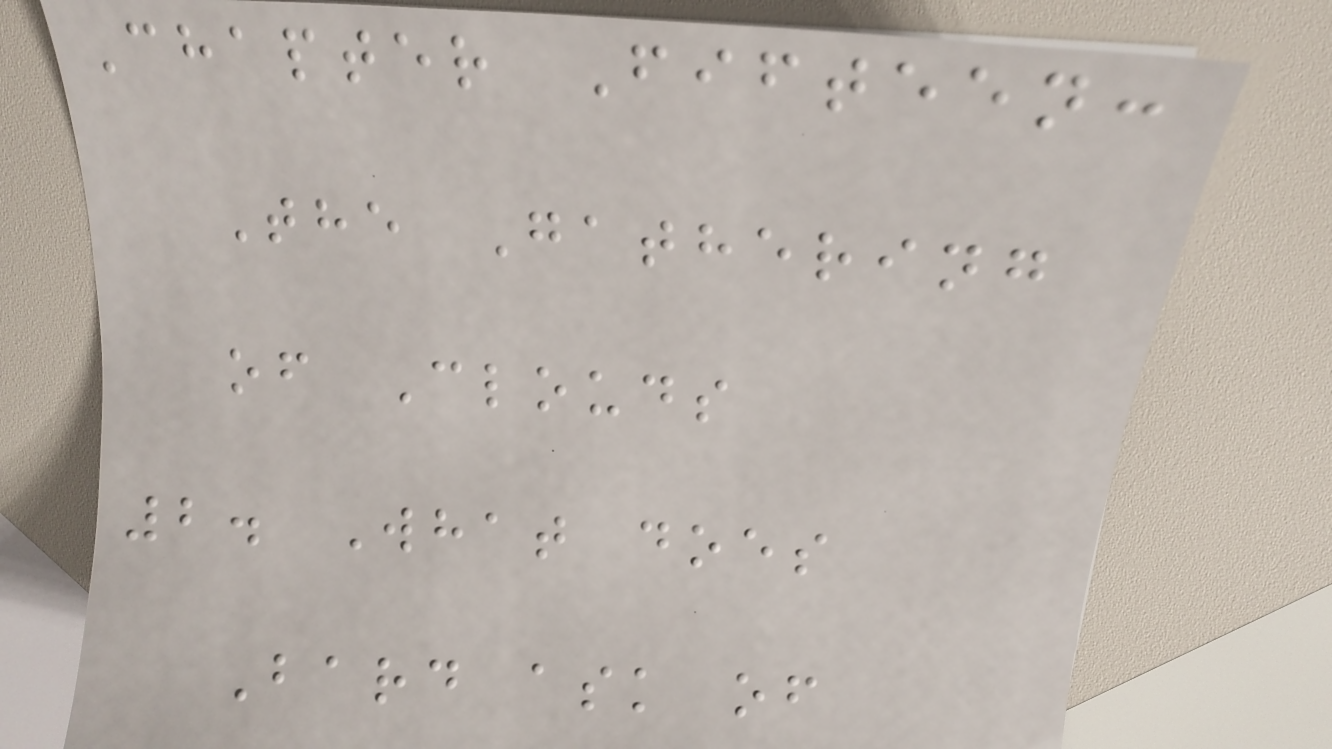Chapter Fifteen:
The Gathering
of Clouds
2. What does
Bard ask of
